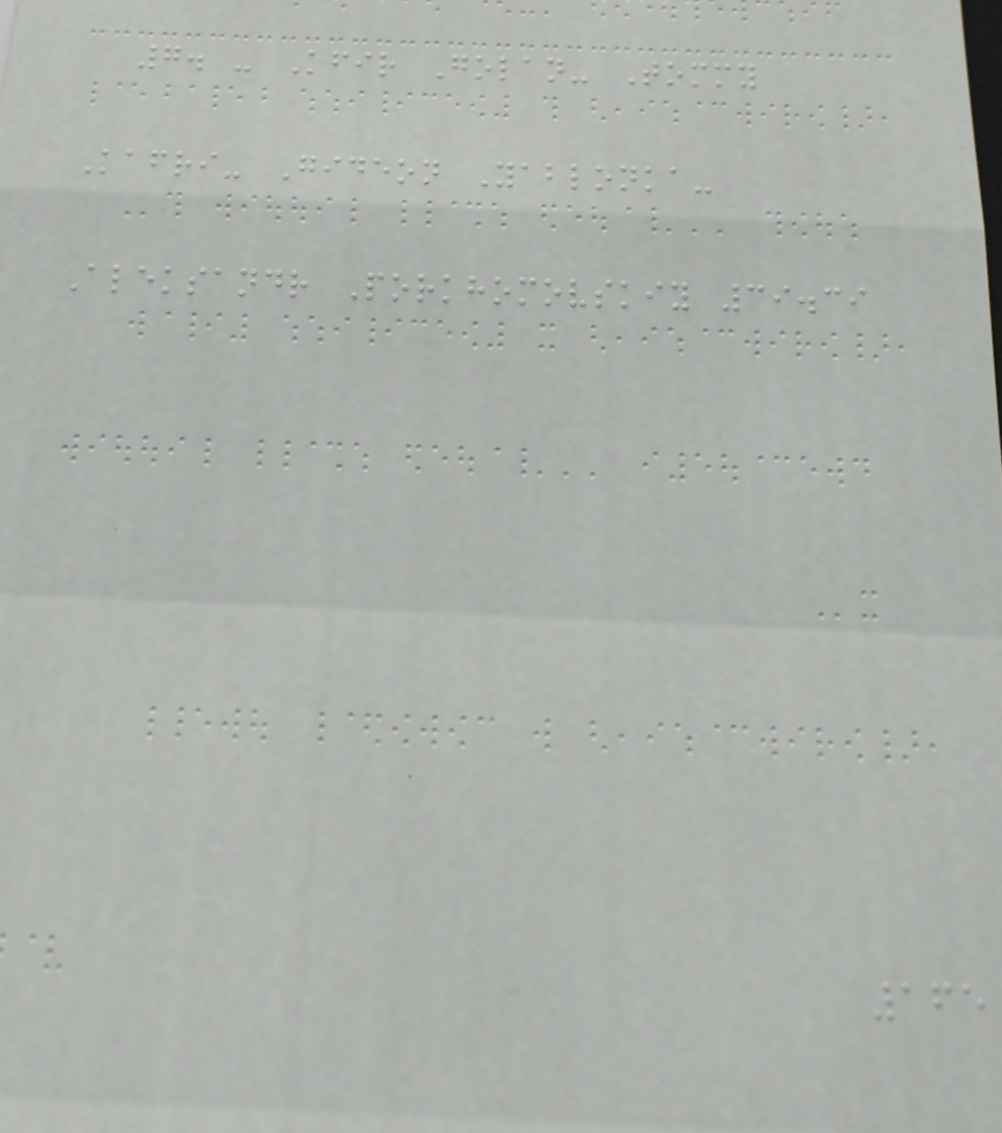7. - Kfir Golan- Tommy
Kafri- Gideon Yablonka-
Aleksandr Porkhomovskiy 39.39
165
